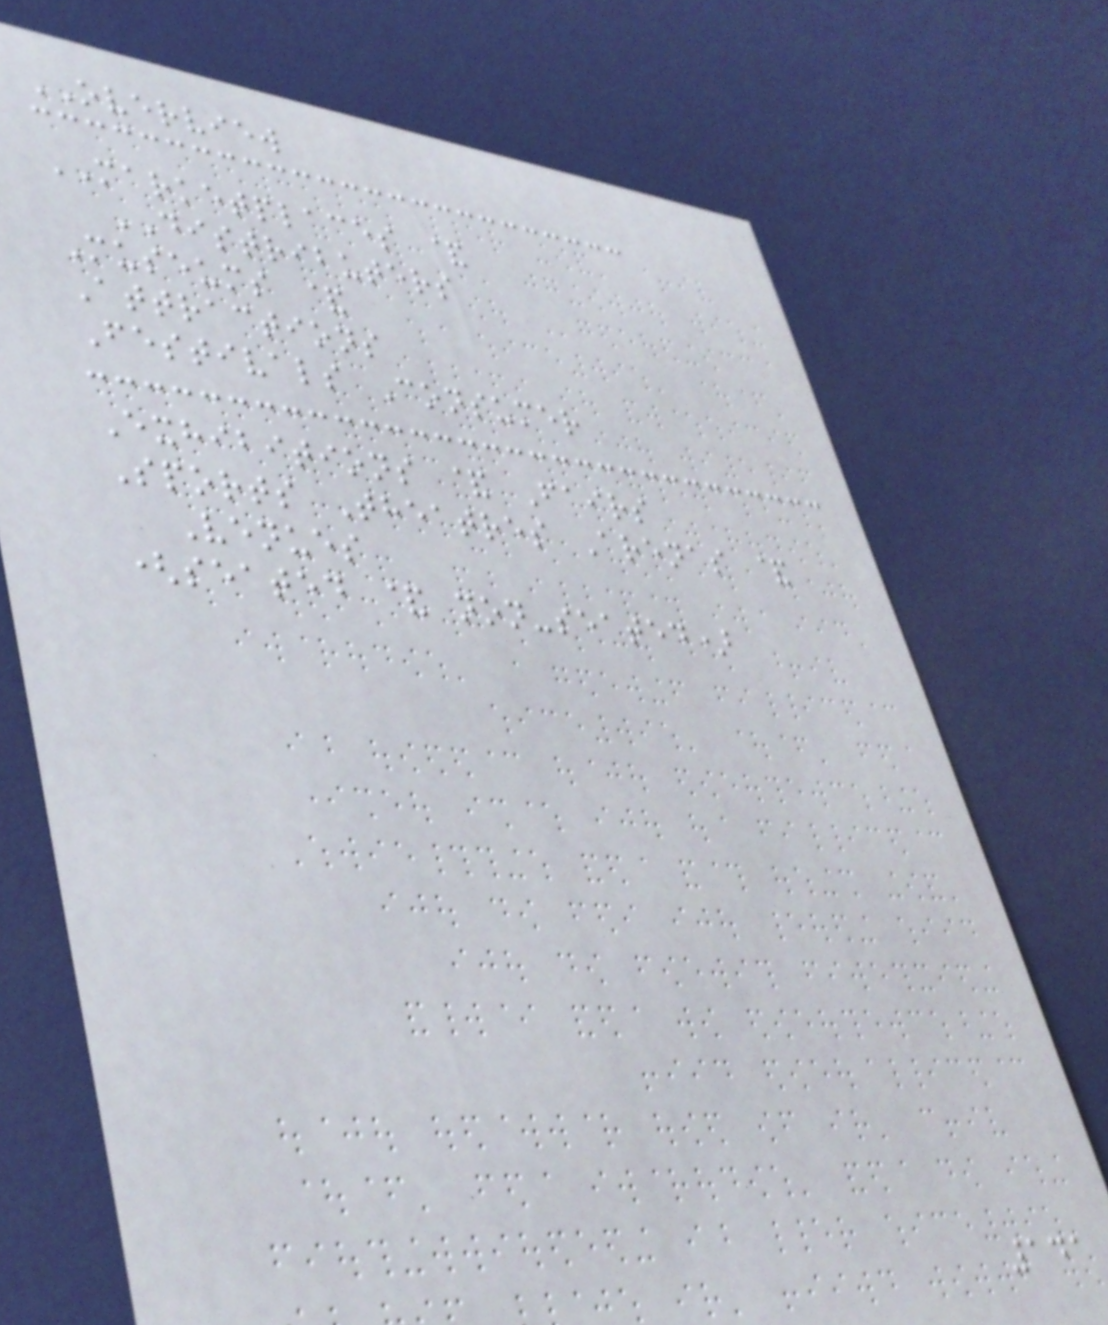OVERVIEW
MARKETPLACES &
DISTRIBUTERS
Museums &
Attractions
Festivals Consumer
Exhibitions & Fairs
Sports Theatres Arenas &
Venues
(seated & non-seated)
141
